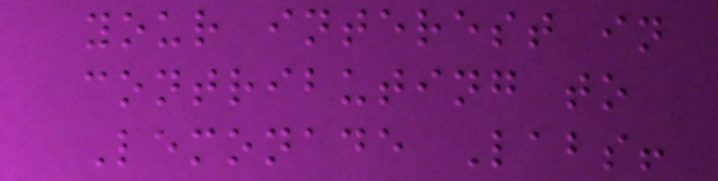your interest in
contributing to
Lemonade Labs!
